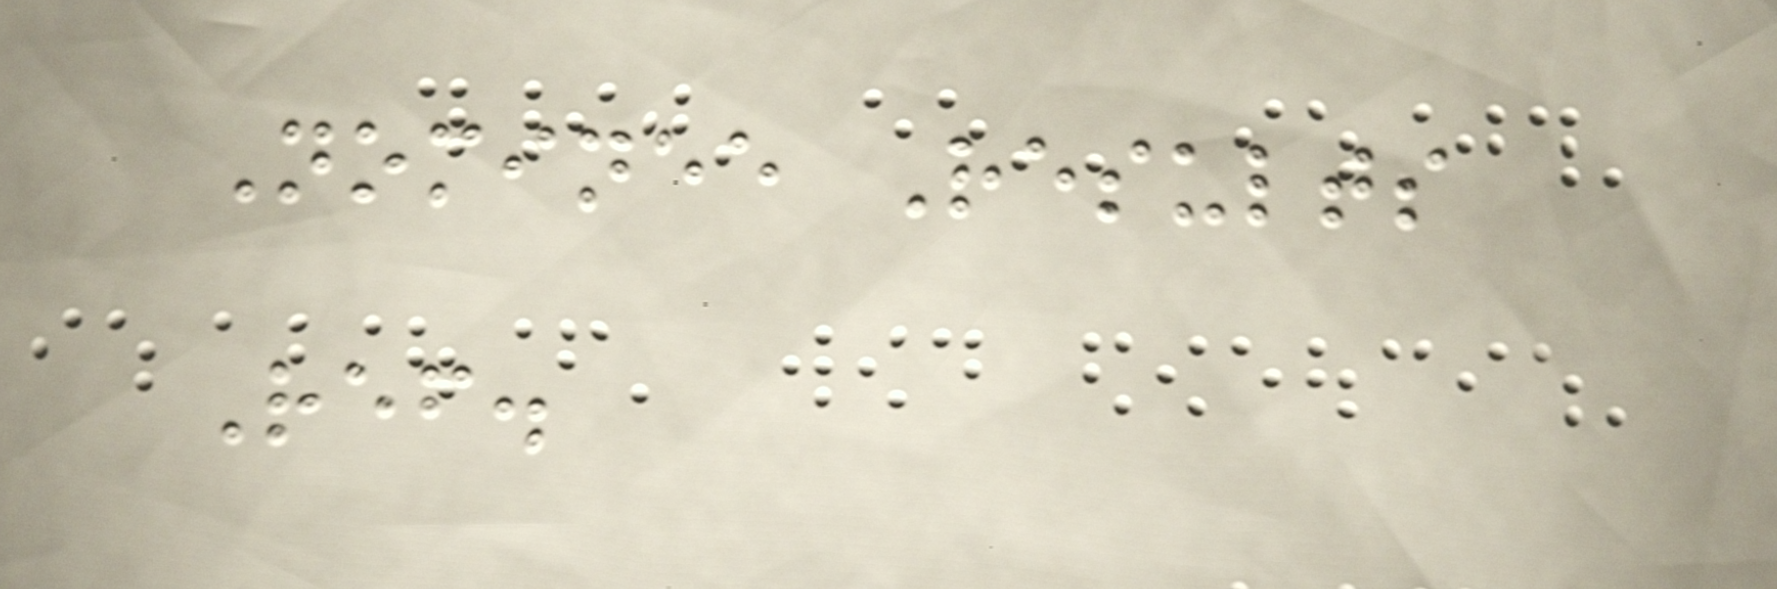Nominee Results
Ref.
